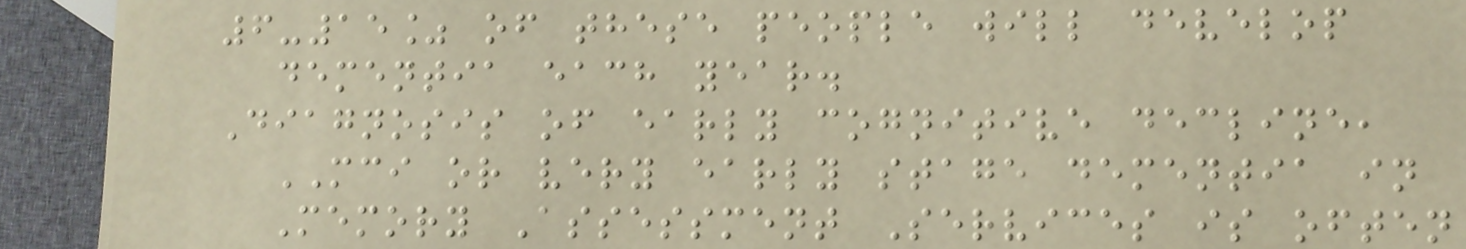6-15% of these people will develop
dementia each year.
Diagnosis of early cognitive decline,
MCI or very early stage dementia in
Memory Assessment Services is often
